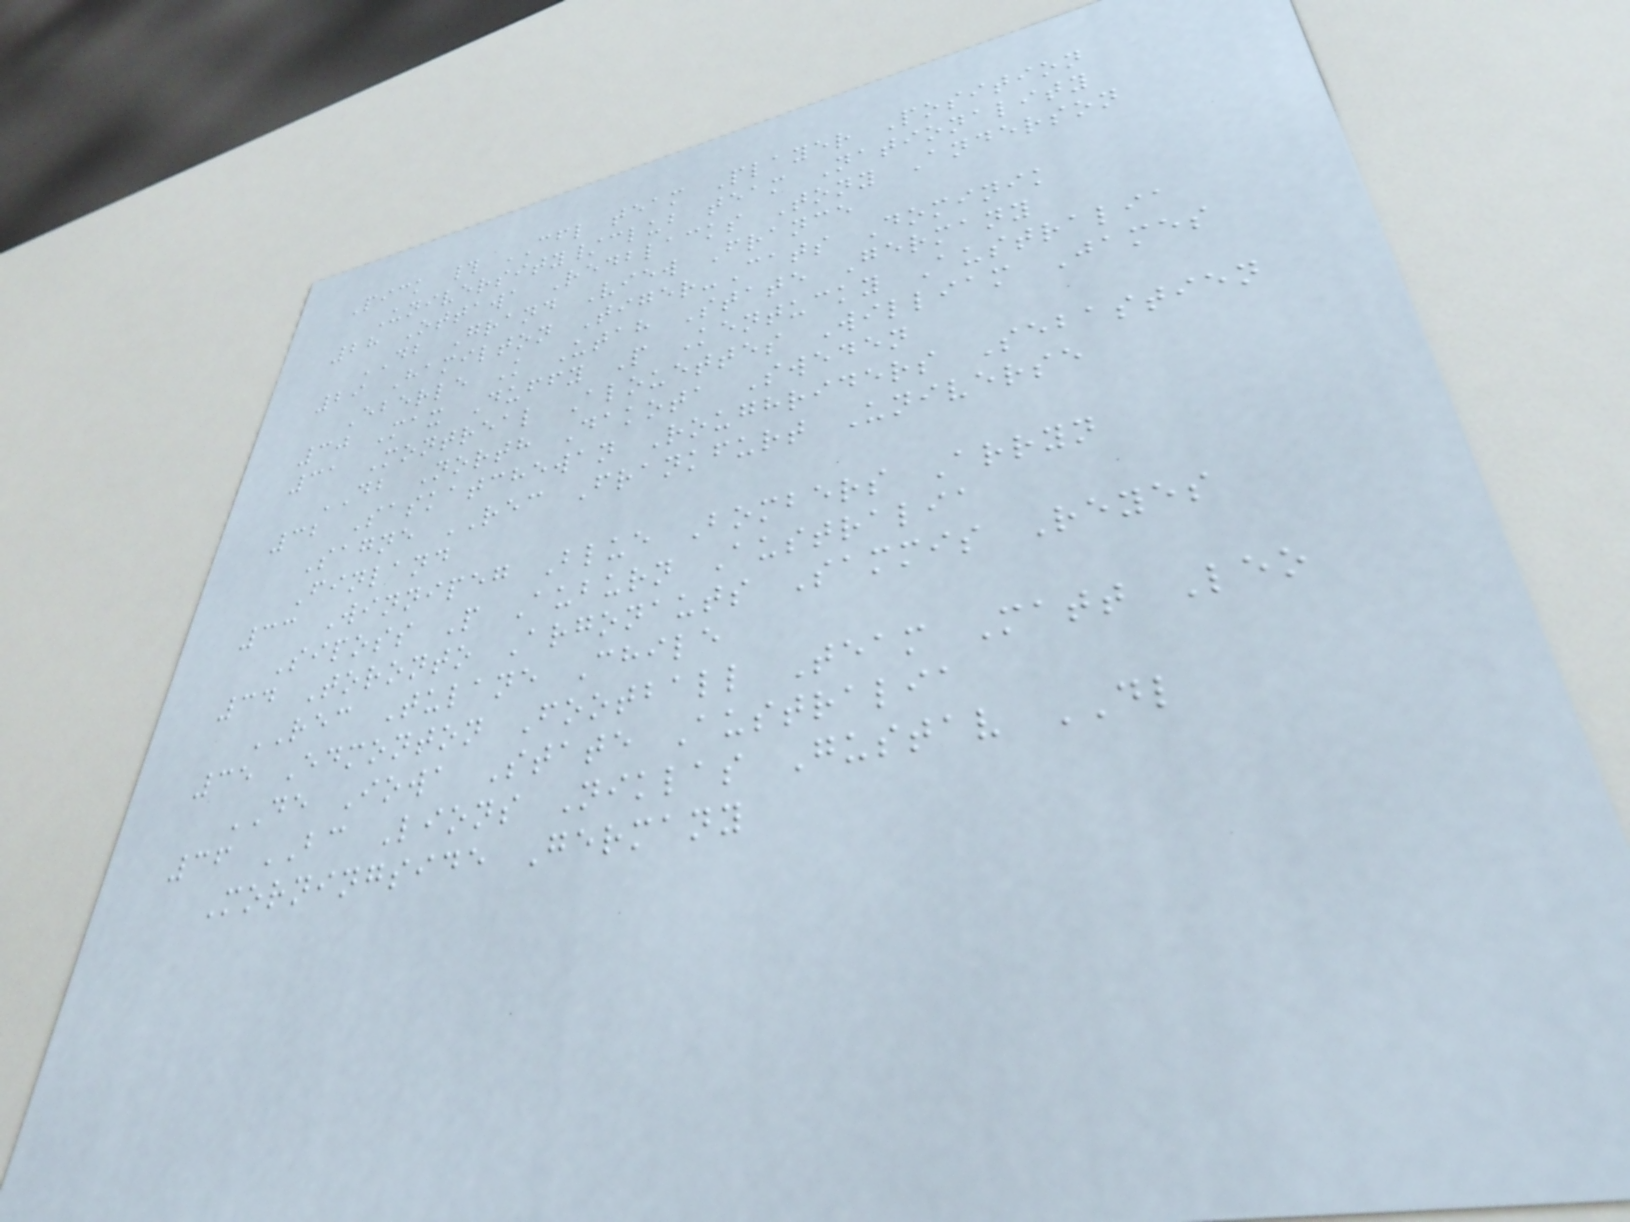Pick # CFL team Player Position
University/club team Nationality
28 Ottawa Redblacks Tony Anderson
DB Grand View France
29 Hamilton Tiger-Cats Dominik
Eberle K Utah State Germany
30 Max Duffy P Kentucky Australia
31 Montreal Alouettes William James
DB North Dakota Sweden
32 Saskatchewan Roughriders Sebastien
Sagne REC Frankfurt Universe
Finland
33 Winnipeg Blue Bombers Arryn
Siposs P Auburn Australia
34 Toronto Argonauts Sammis Reyes
REC Tulane Chile
35 Edmonton Football Team Matt Leo
DE Iowa State Australia
36 BC Lions Niklas Gustav DL
Morningside Germany
